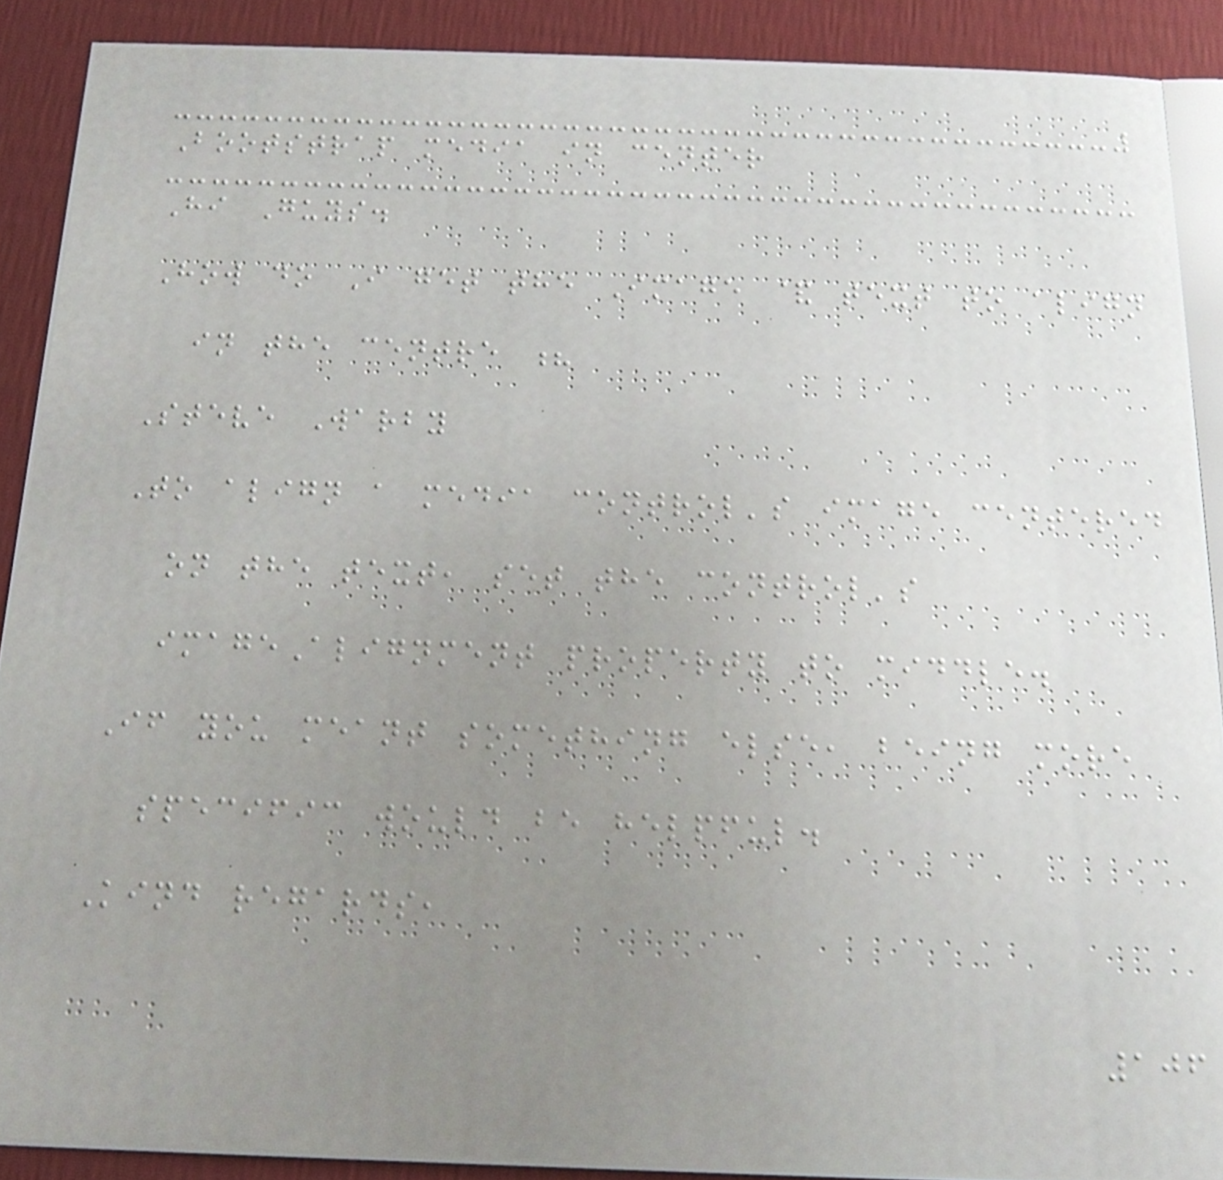Bootstrap media in center
Hi Guys.
How do I get the Image & text to align
in the centre ?
Steve Warby
To align a media control's image centered
on the text, set the control's
imageAlignment property to middle.
If you meant something else, being more
specific would be helpful.
Kind regards,
106
